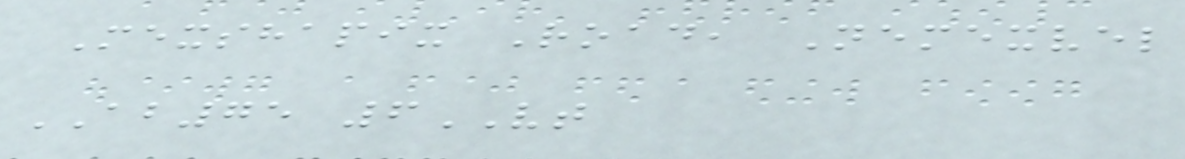Mexshapix Road, Nemexvel
AB75 6VT
